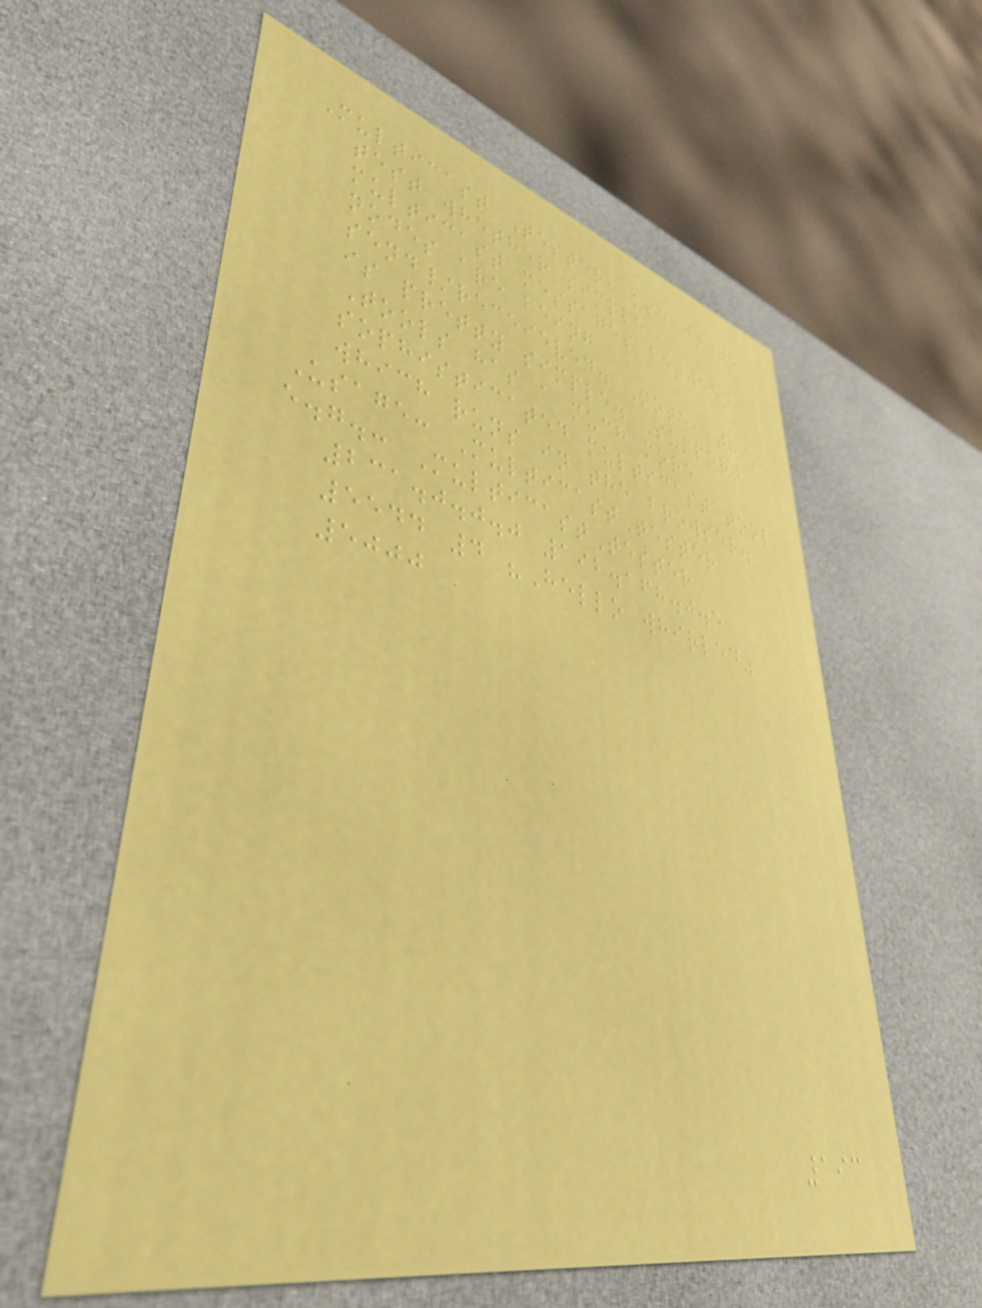Multicast Tester, use it to
test whether simple
multicast messages between
nodes are being
send/receieved. Note, this
is pretty simple. Support
Tools has a much more
sophisticated multicast tool
which runs in the browser.
Usage: MulticastTester
e.g.: MulticastTester
231.0.0.0 192.168.0.5
5544 4 "Hello whirled"
5000
193
